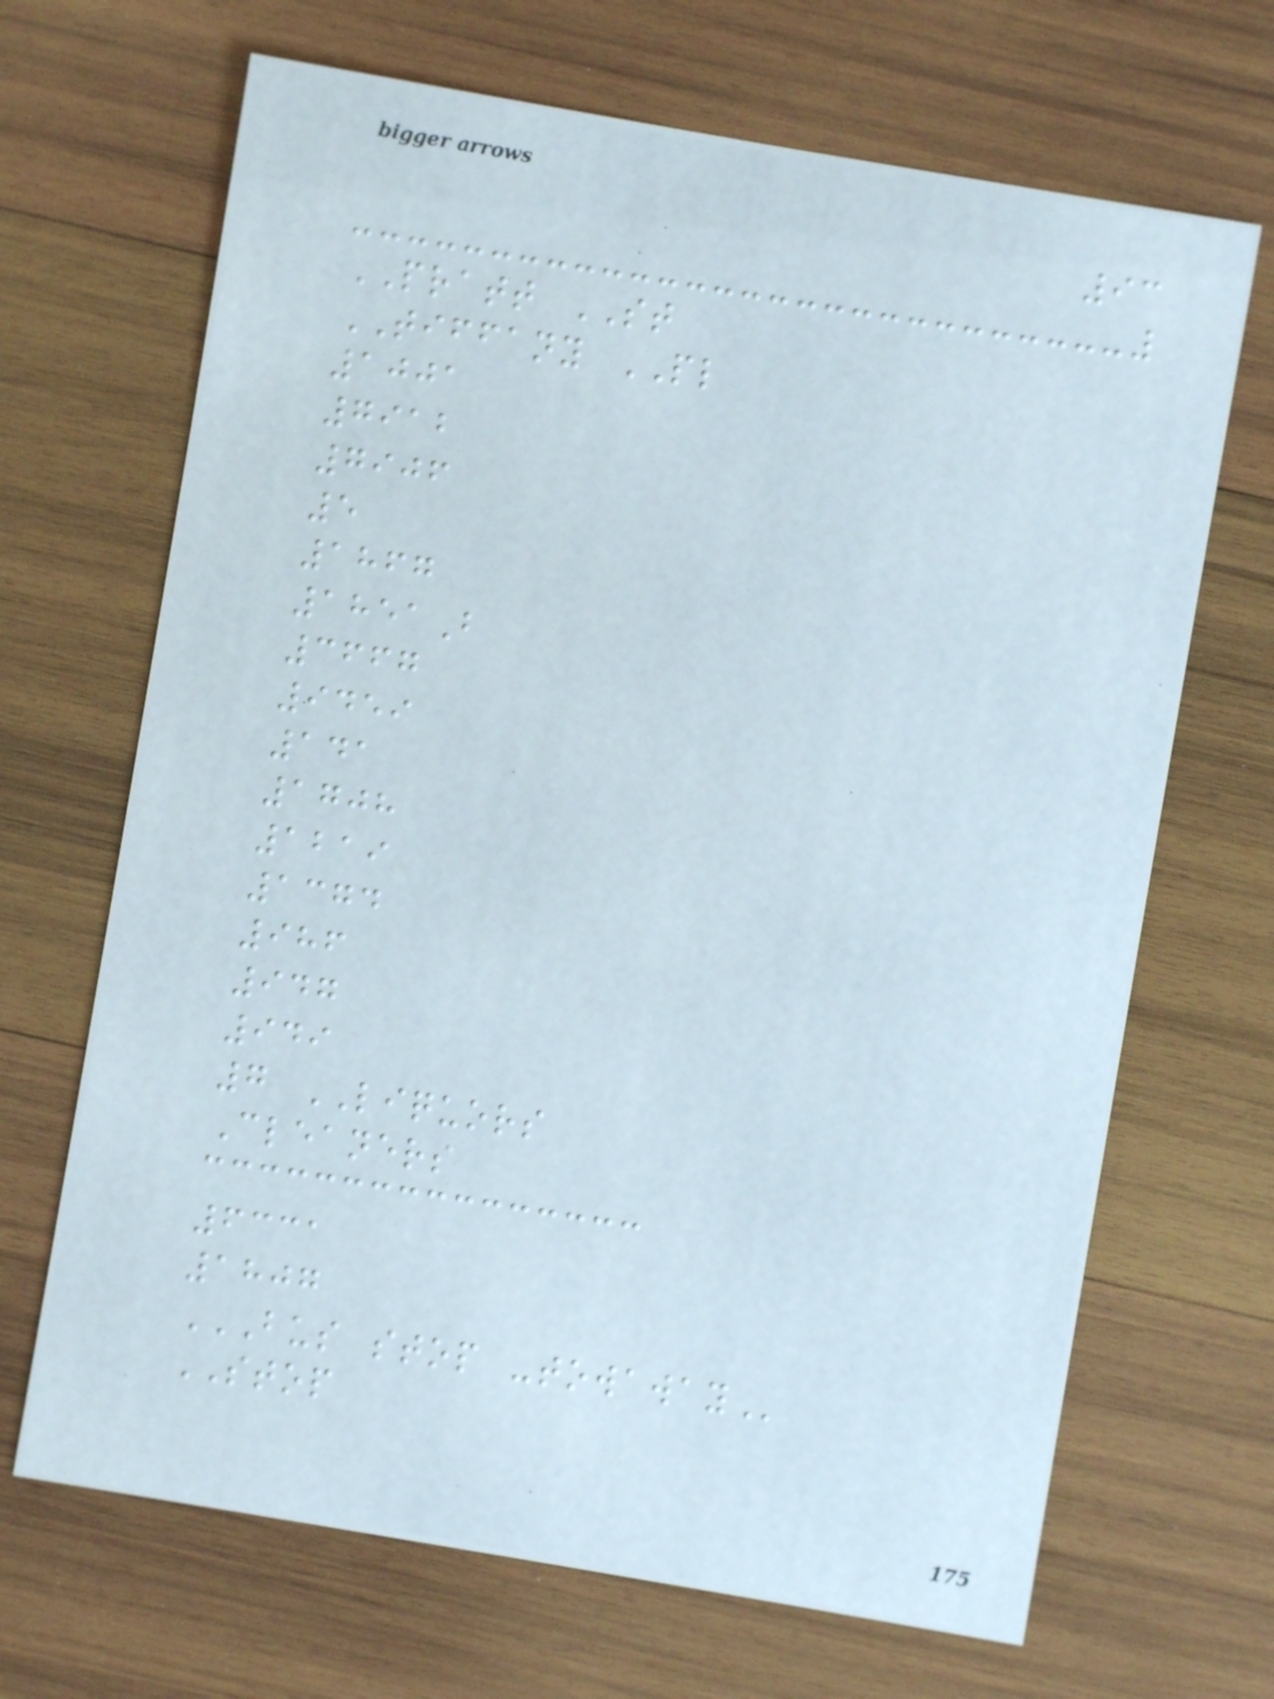93
PRATT ST
TIFFANY PL
1001
7912
7906
5
1867
1851B
3667
9459
141
1708
1219
1374
986
947
949
7 LIQUORS
Cleaners
6331
1807
BUS STOP -TOWAWAY
STOP
